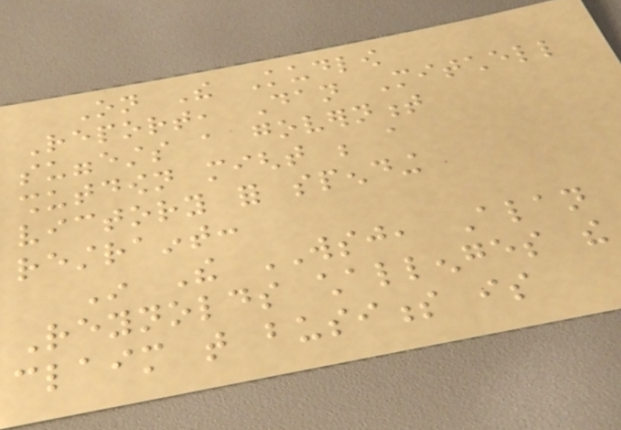On The Kudlow
Report, Dan Mitchell
suggests a government
shutdown might be a
victory for spending
restraint:
In The WSJ, Alan
Reynolds challenges the
claim that business is
